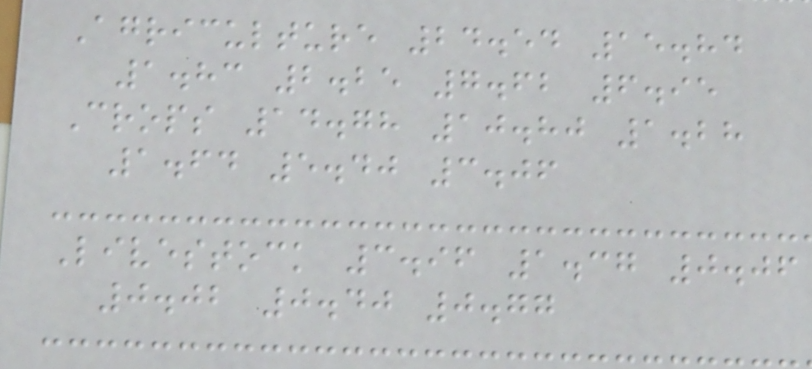Agriculture 24.54 15.84
1.83 2.25 7.62 6.95
Crops 14.78 10.80 1.28
1.64 5.40 3.06
Livestock 3.96 1.37 0.06
0.02 0.40 0.77
